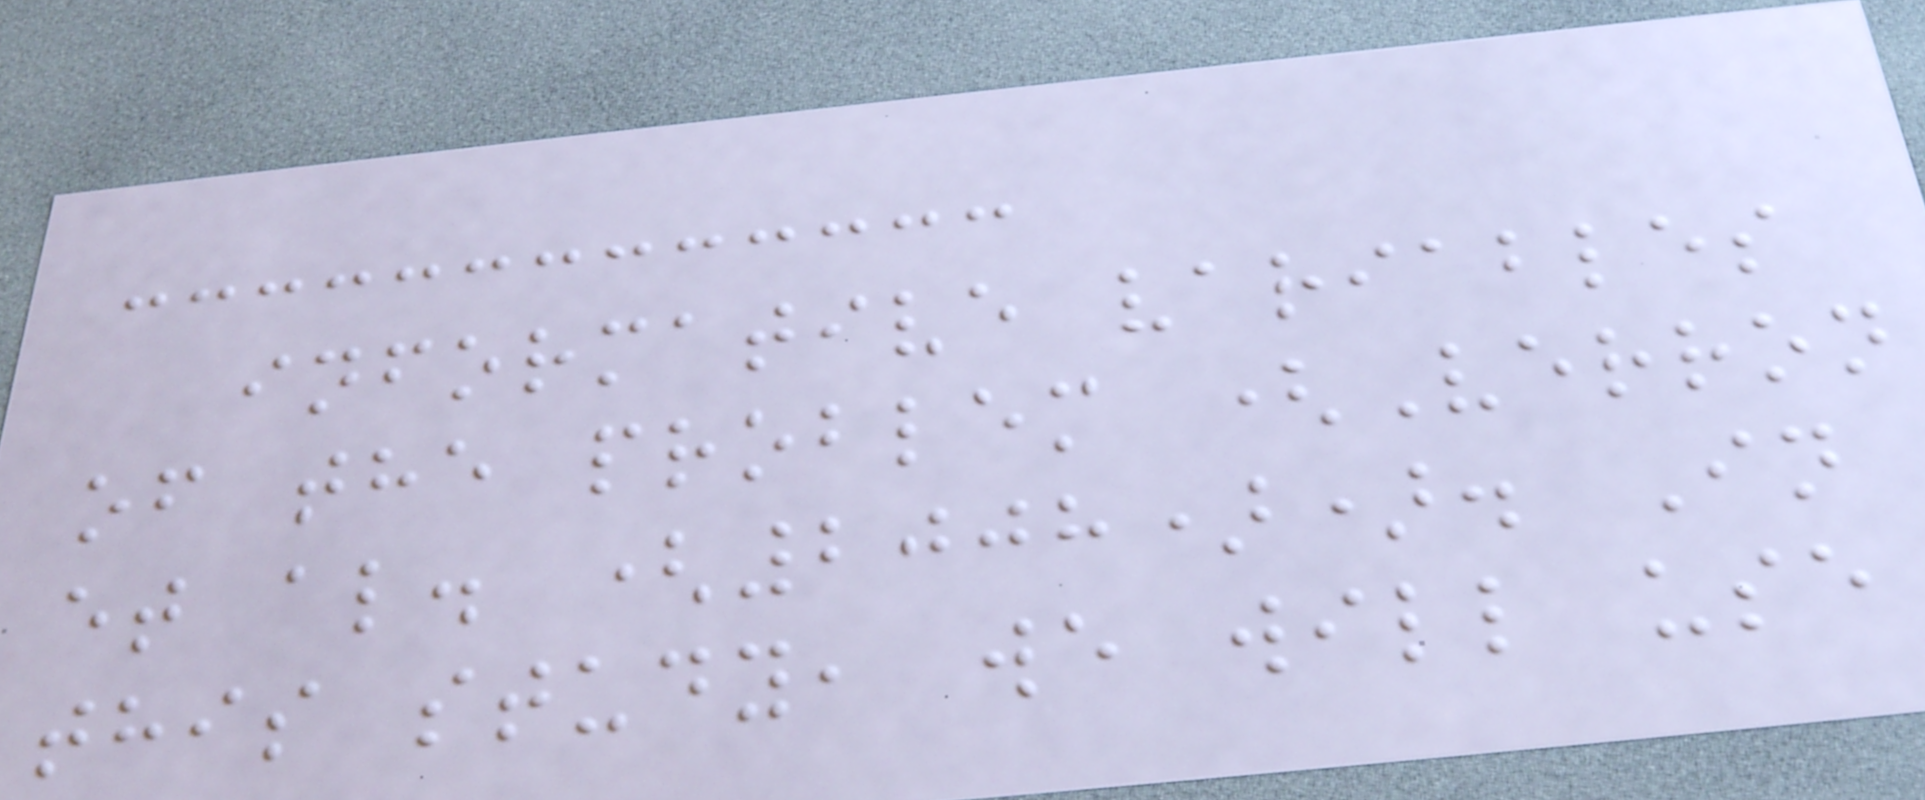informative variables
of the problem (Verron
et al. (2008)). In
this study, we will use
